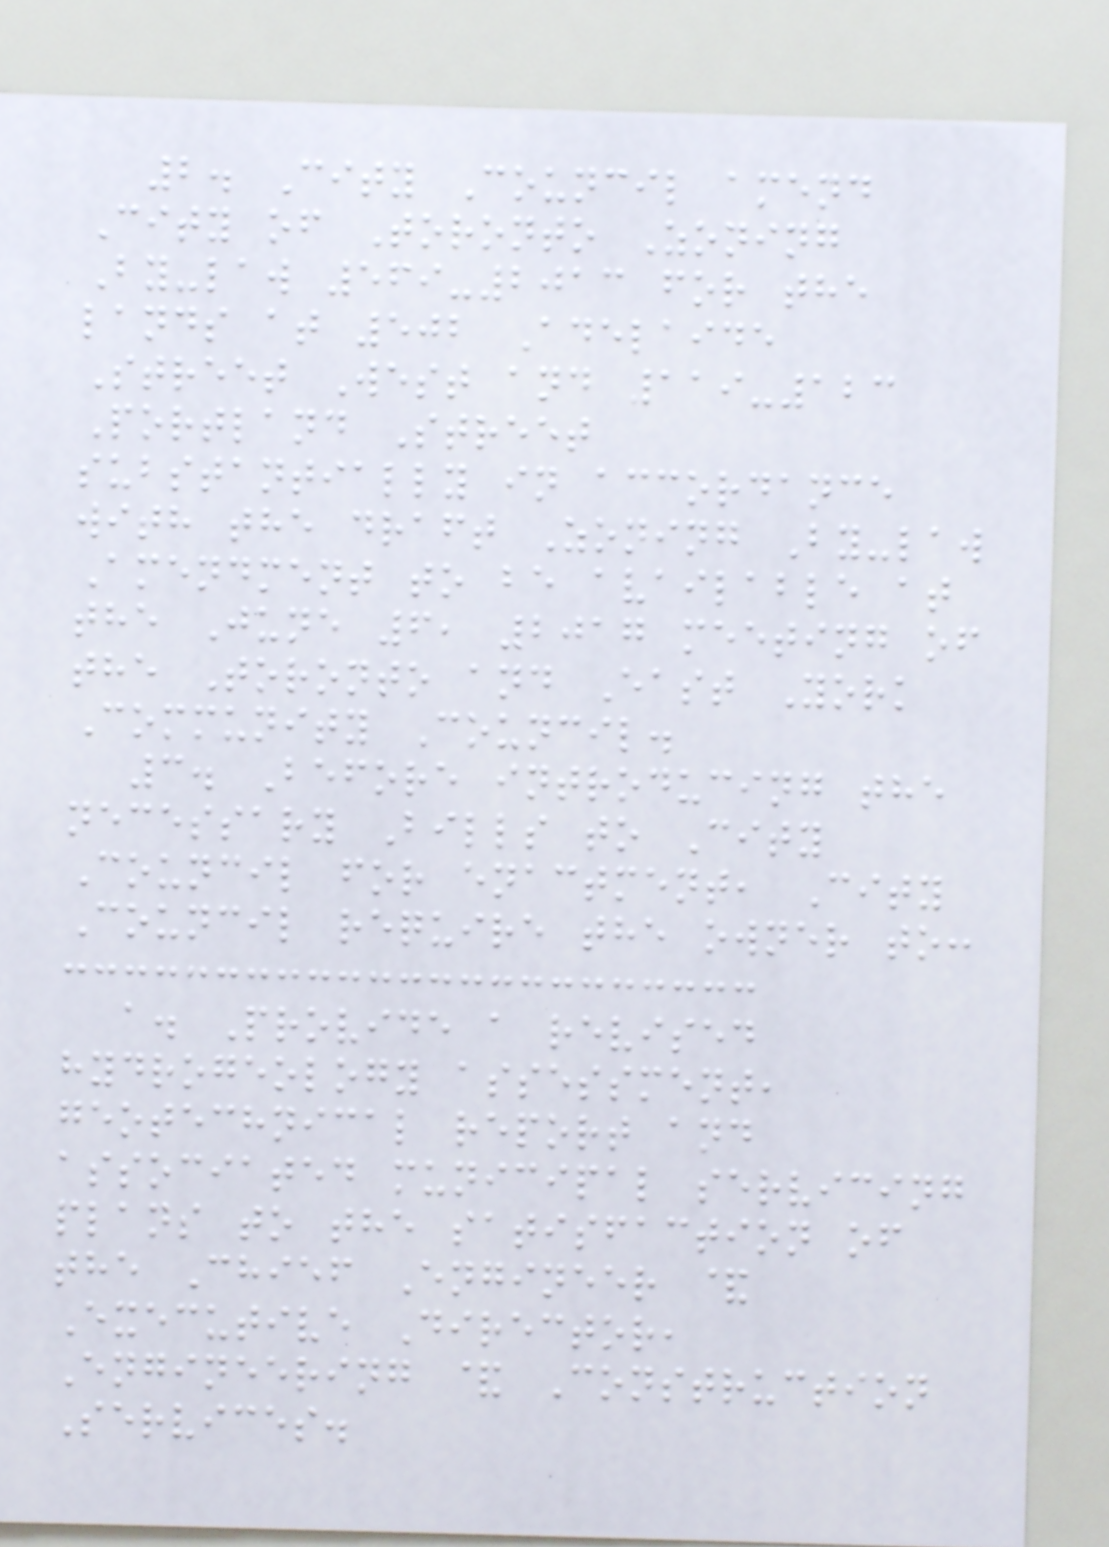2. City Council amend
City of Toronto Zoning
By-law 569-2013 for the
lands at 502 Adelaide
Street West and 119-123
Portland Street
substantially in accordance
with the draft Zoning By-law
Amendment to be available at
the June 6, 2017 meeting of
the Toronto and East York
Community Council.
3. Before introducing the
necessary Bills to City
Council for enactment, City
Council require the owner to:
a. Provide a revised
hydrogeology assessment,
geotechnical report and
associated municipal servicing
plans to the satisfaction of
the Chief Engineer &
Executive Director,
Engineering & Construction
Services.
